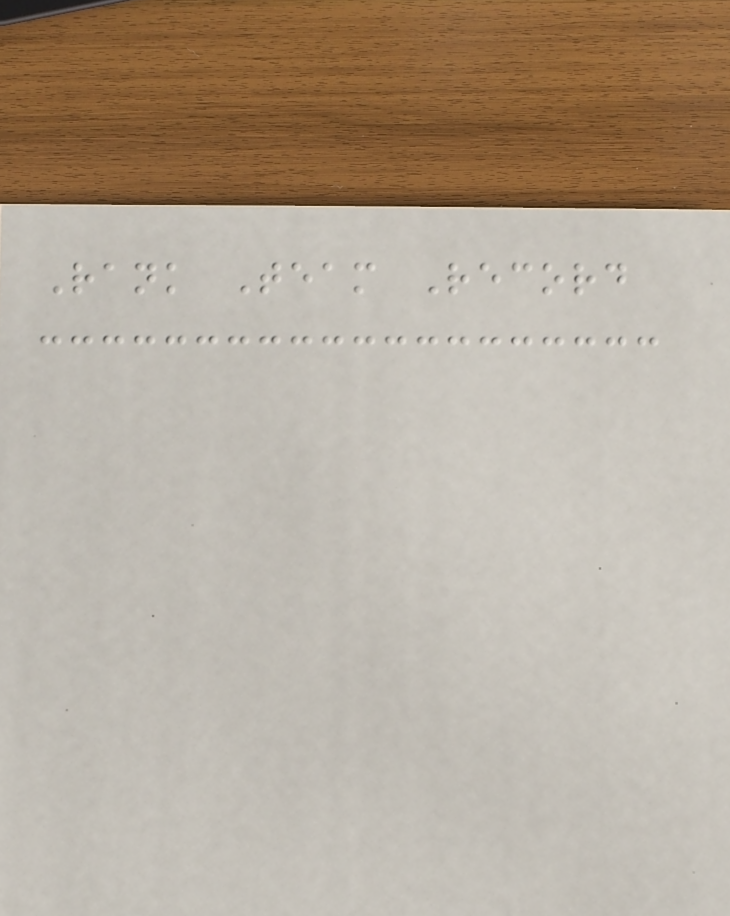Rank Team Record
